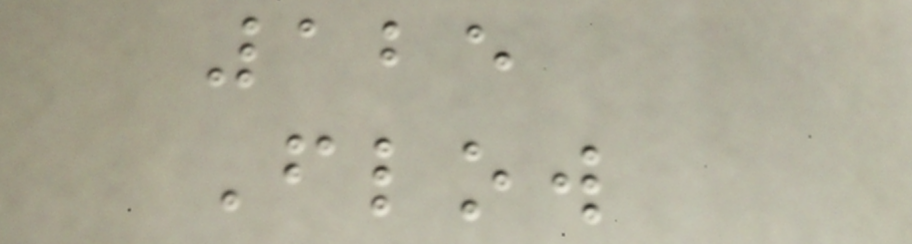125
Flow
